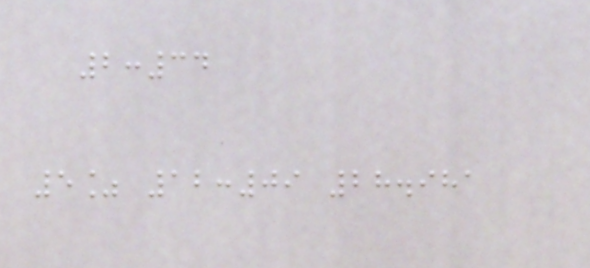2:34
5% 12:09 28.981
